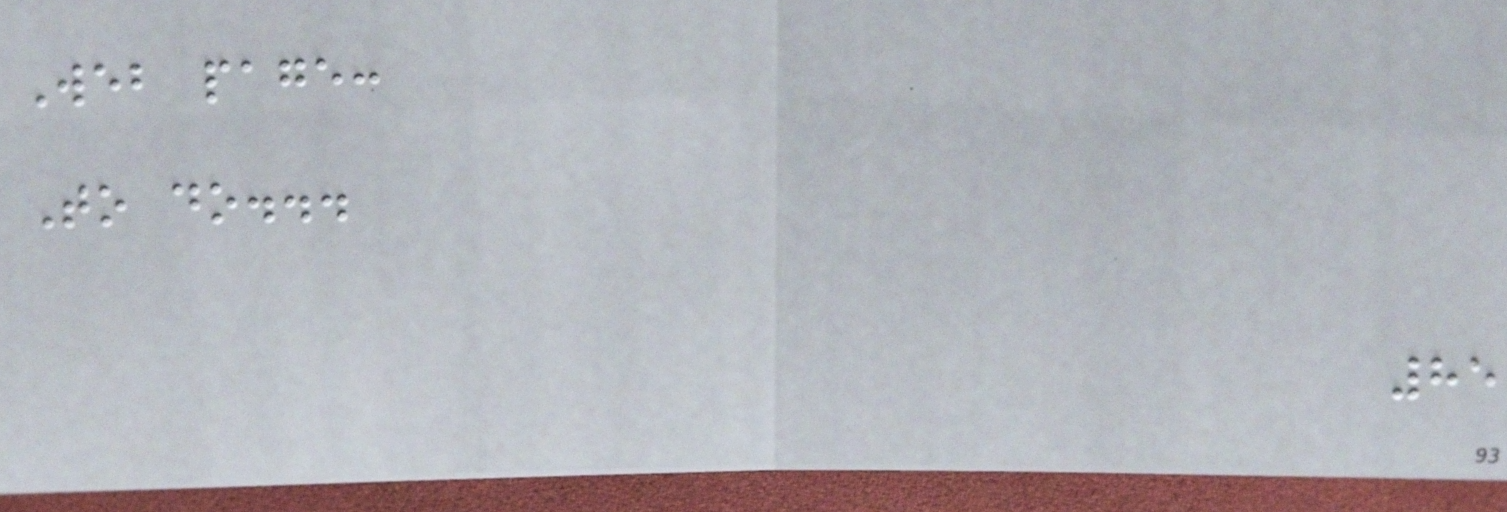Web page:
To do...
85
